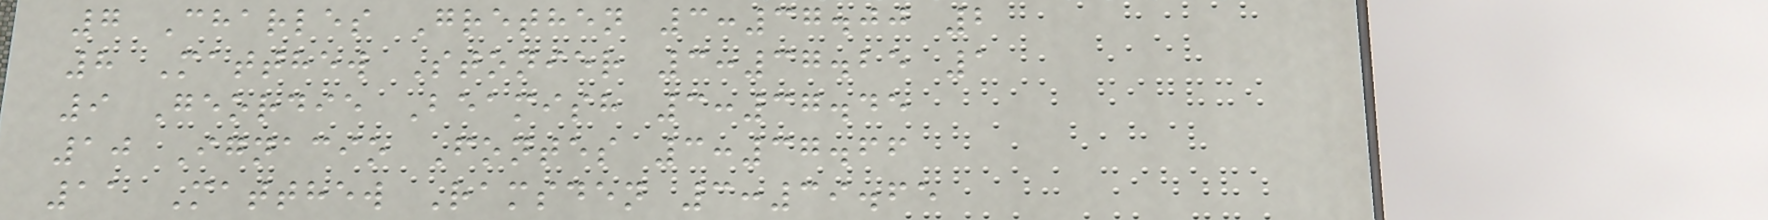7 Charles Grethen 3:37.00 2
8 Matthew Stonier 3:37.25 1
9 Geordie Beamish 3:37.45
10 Ignacio Fontes 3:37.66
11 Matthew Ramsden 3:39.65
